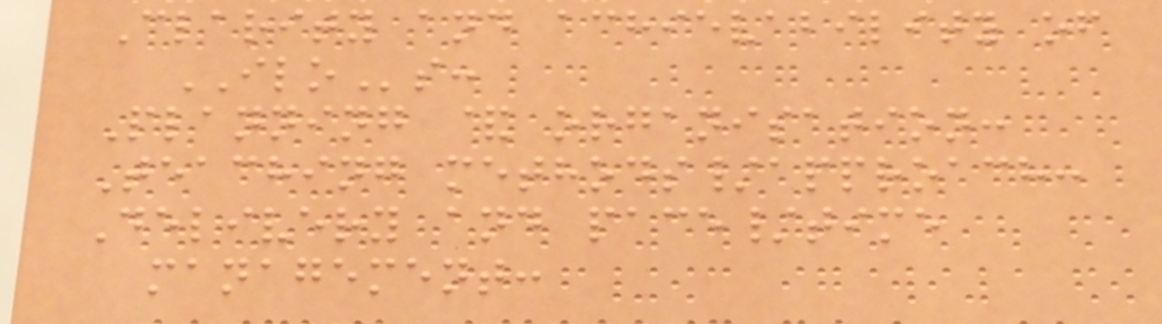Clarity and achievability of
ILOs:
Planning & organisation:
Teaching methods/approach:
Delivery and pace/time
management:
